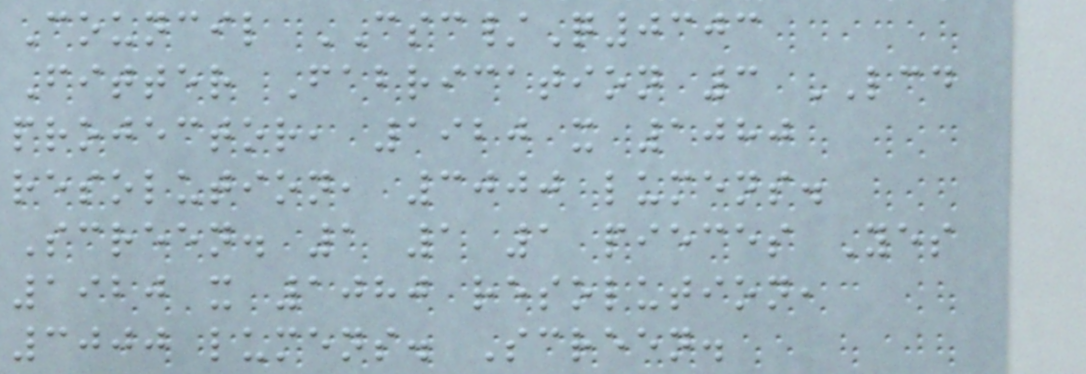Council CSC/Q0303
Fitter Fabrication 3 LCD
projector, 1920 x 1080
resolution, 3000 lumens.
Screen. 1 1 1 pieces Yes
1920 x 1080 resolution,
3000 lumens. Screen.
